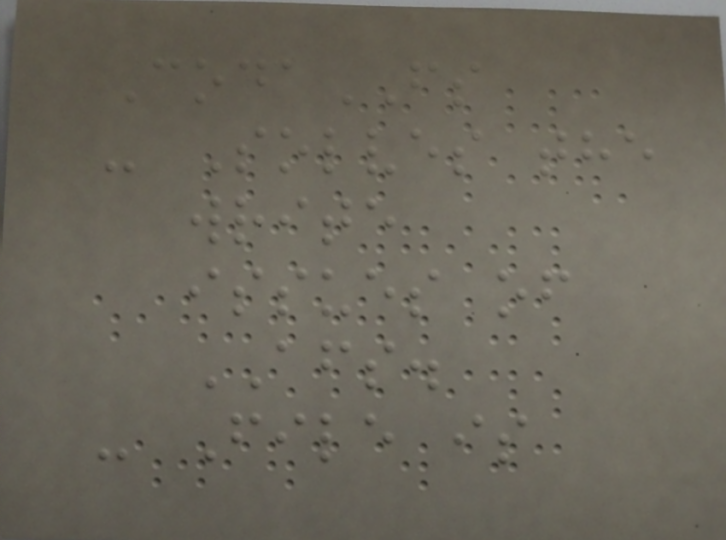CodaFS
- Solves the
write
issues of
AFS.
- File is
